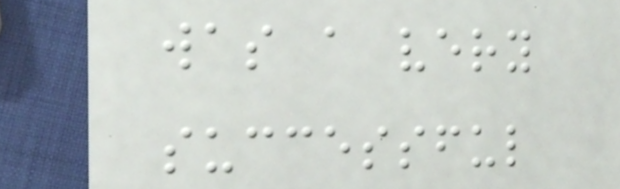was a very
successful
